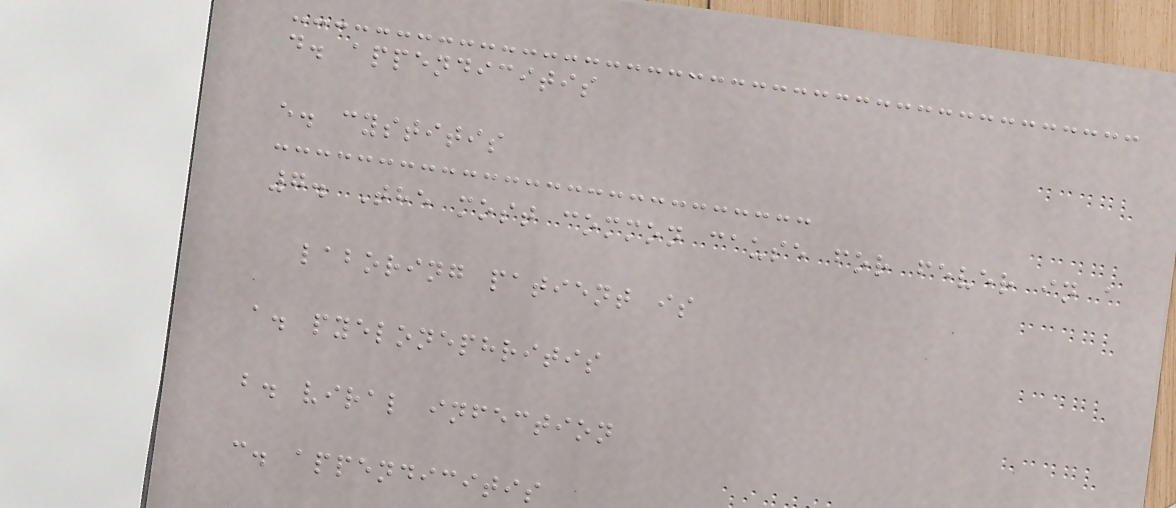d. appendicitis
e. cystitis
7. The most common cause for fever in a
laboring patient is
a. pyelonephritis
b. viral infection
c. appendicitis
